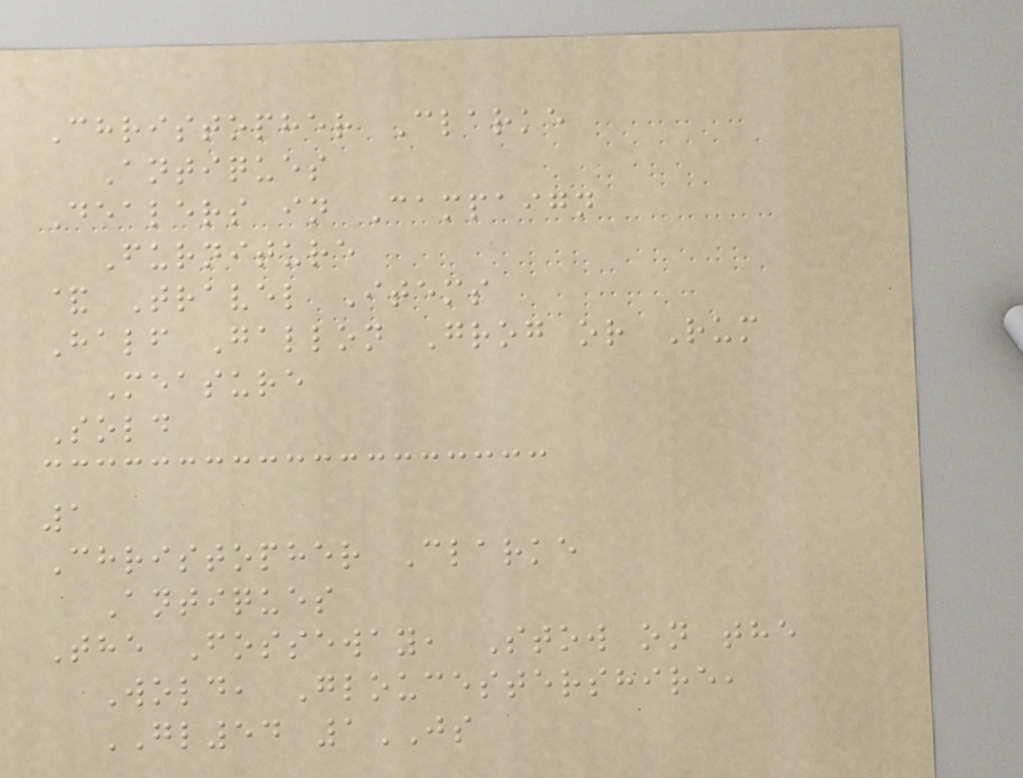Christopher Clarke
Antiques
Dealers in Campaign
Furniture
& Travel Items
Half Gallon Grog or Rum
Measure
Sold
1
Christopher Clarke
Antiques
The Fosseway, Stow on the
Wold, Gloucestershire,
GL54 1JS
